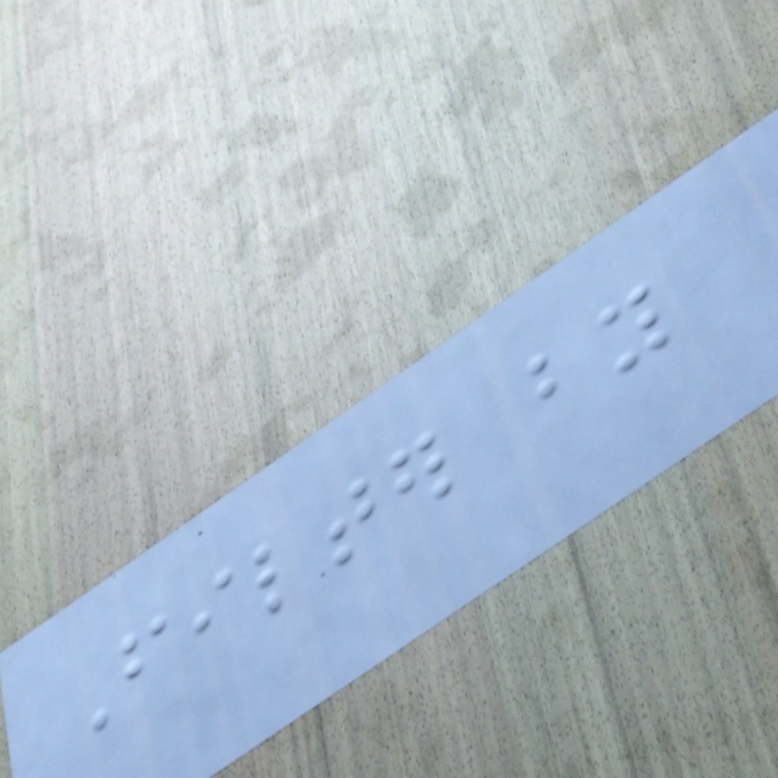Filter by
